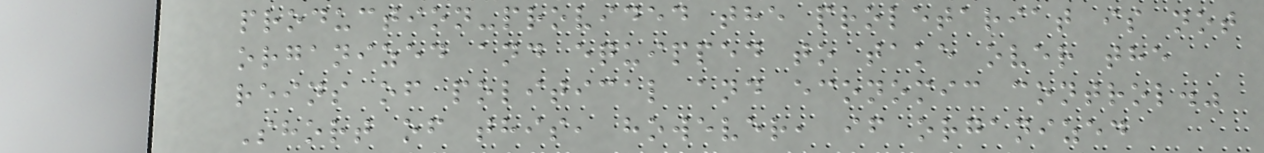production-provided the proletariat is not
organized and equipped to take over the
reins of political and economic control."
Short of this, however, if organized
